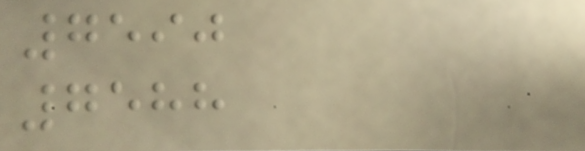7590
7588
